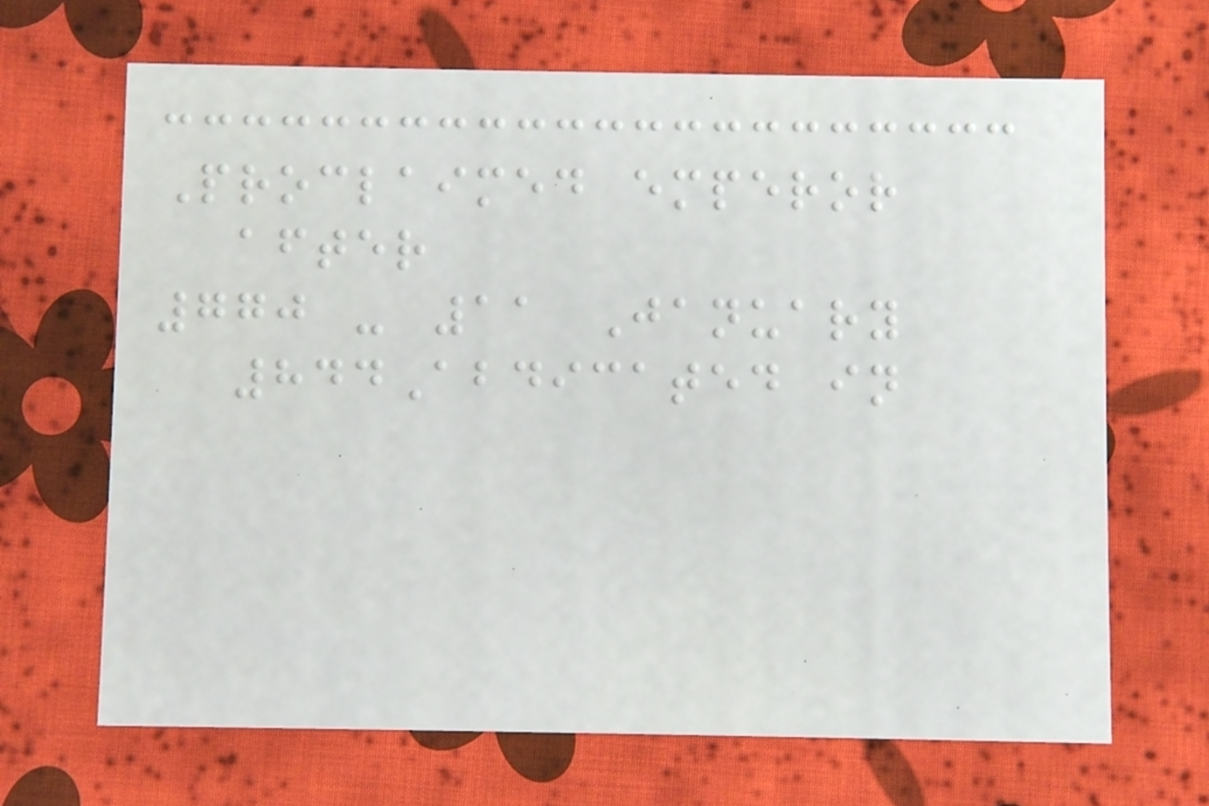Proclaimed emperor
after
770 - 11 January
844Abdicated in
